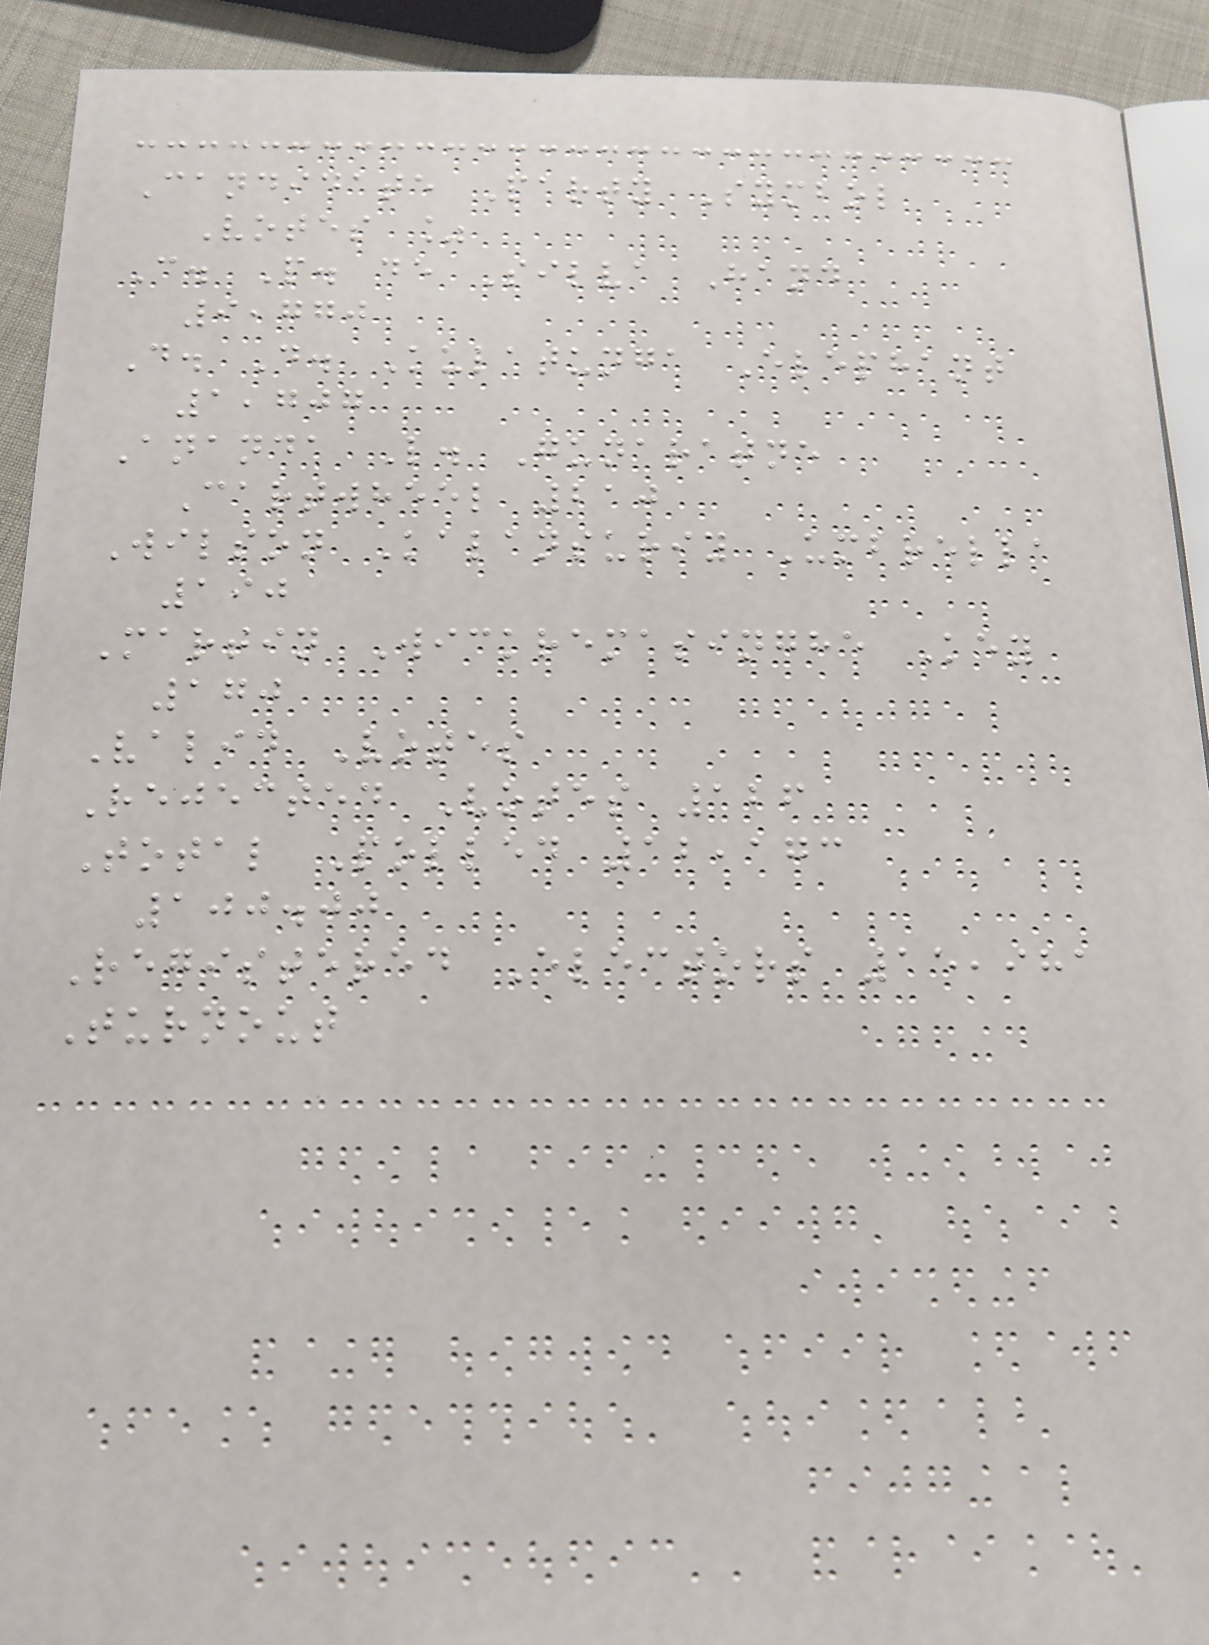Candidate Party Symbol
Votes %
C. P. de Silva Hand
9,770
D. D. Kulatunga Elephant
1,707
Ananda L. Gunaratne
Cartwheel 210
Wilson Kalansuriy Umbrella
190
Martin Wickremasinghe Key
170
Valid Votes
Rejected Votes 126
Total Polled 12,173
100.00
Registered Electors 15,981
Turnout
